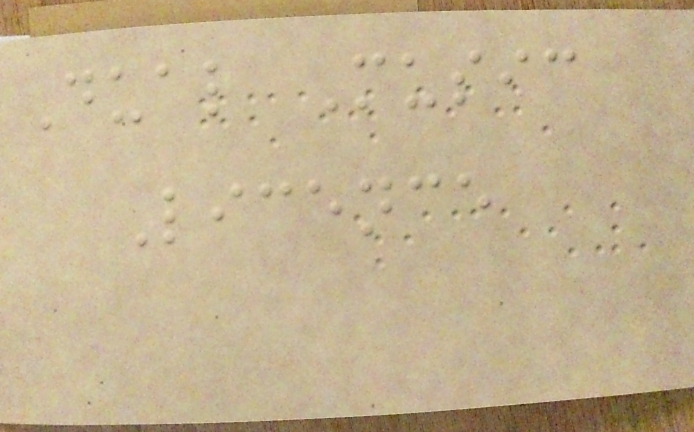Dual Music
Licence
